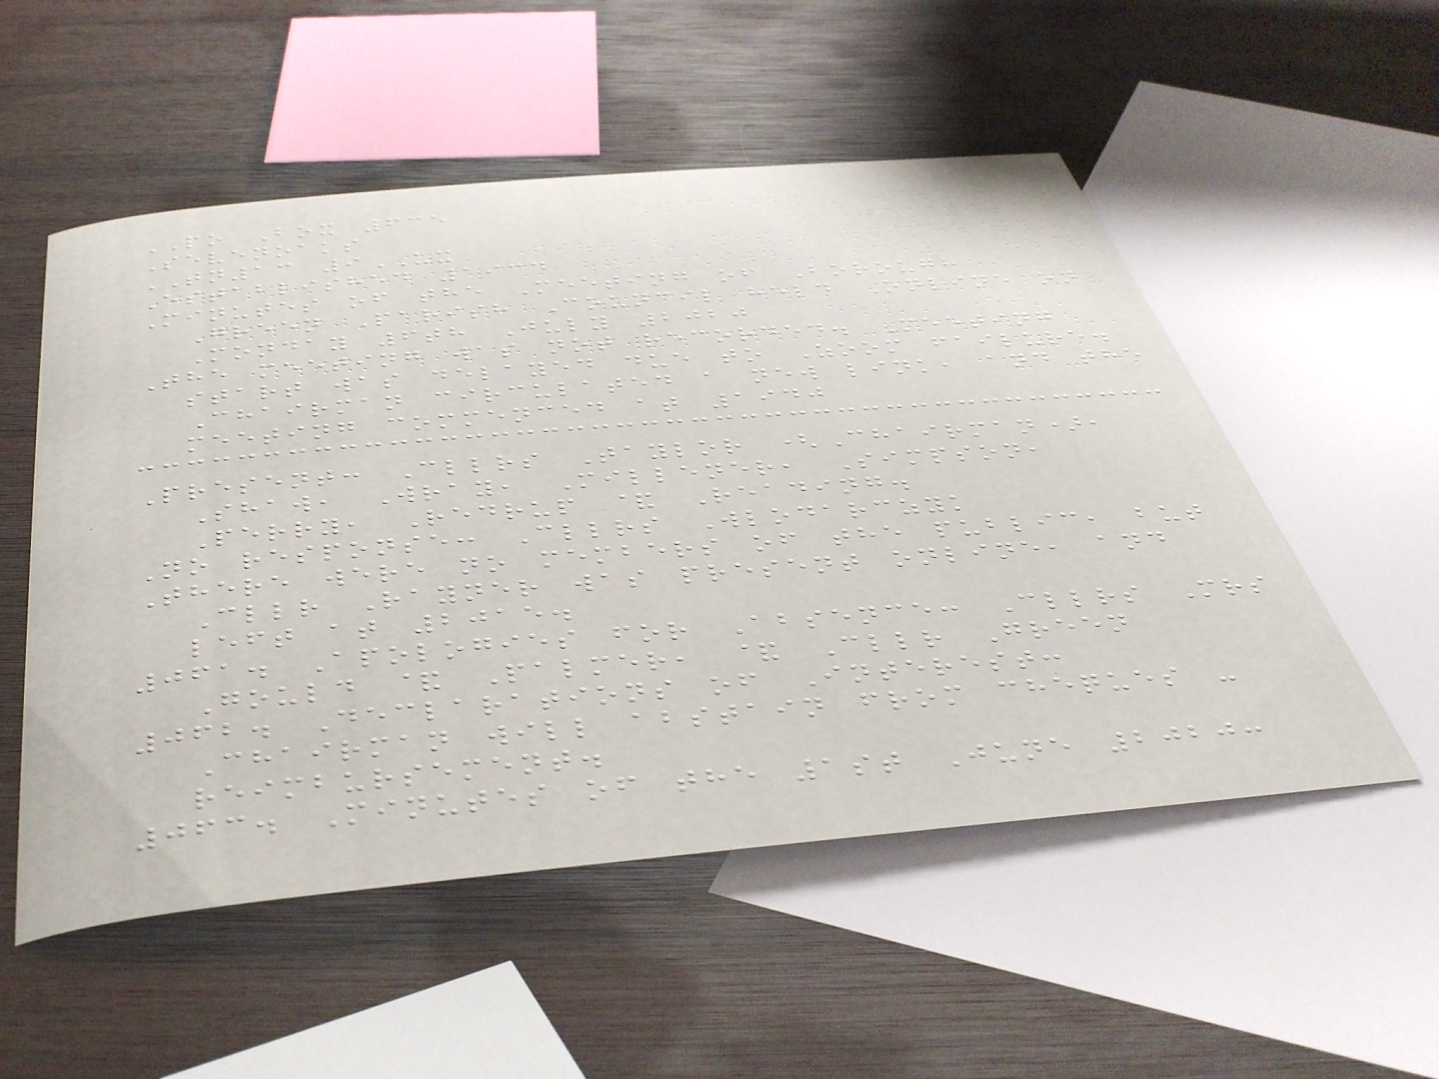PO Box 635
Sevenoaks
TN13 9UX
Established 1934
Minutes of the Meeting of Borough
Green Parish Council held Online on
Monday 6th July 2020
The meeting was not recorded. Meeting
start was delayed due to Zoom failure.
Chairman circulated a new link, and the
meeting commenced at 1940
Present: Cllrs Taylor (Chairman),
Shaw, Wray, Millener, Simpson,
Perry, Redrup & Reading.
No response: Cllrs Wlodarczyk
There were no members of the public, but
Cllr Rayner was present online, and
left at 2015.
061. Apologies for Absence: Cllrs Mrs
Gould & Palmer, & Cllr Green
062. Declarations of Interest:
Chairman will abstain from cheques -
reimbursement.
063. Minutes of the 1st June 2020:
